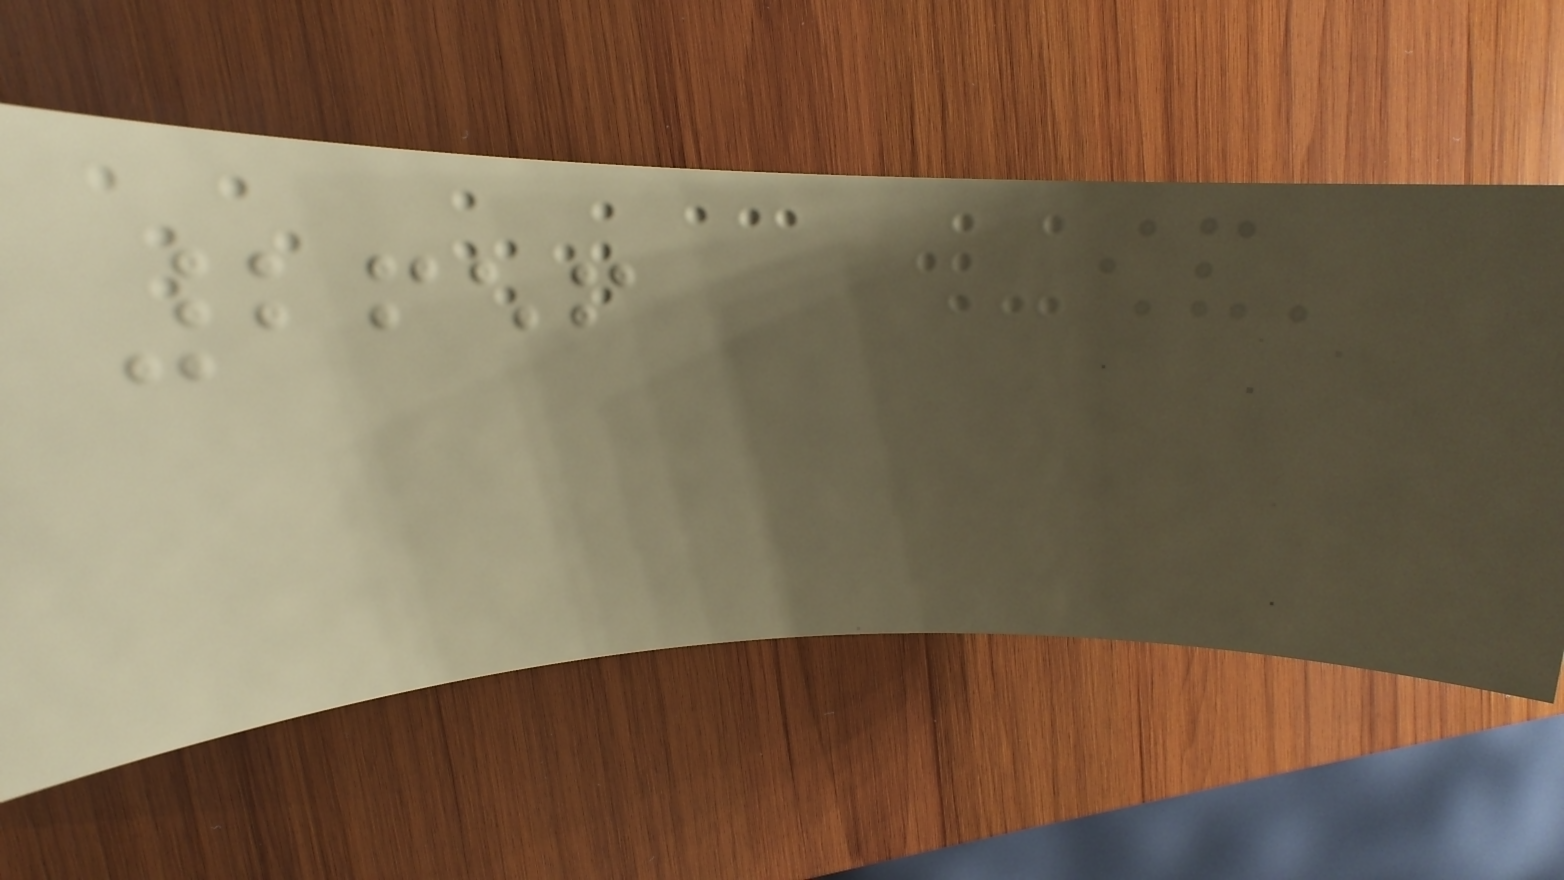2656
